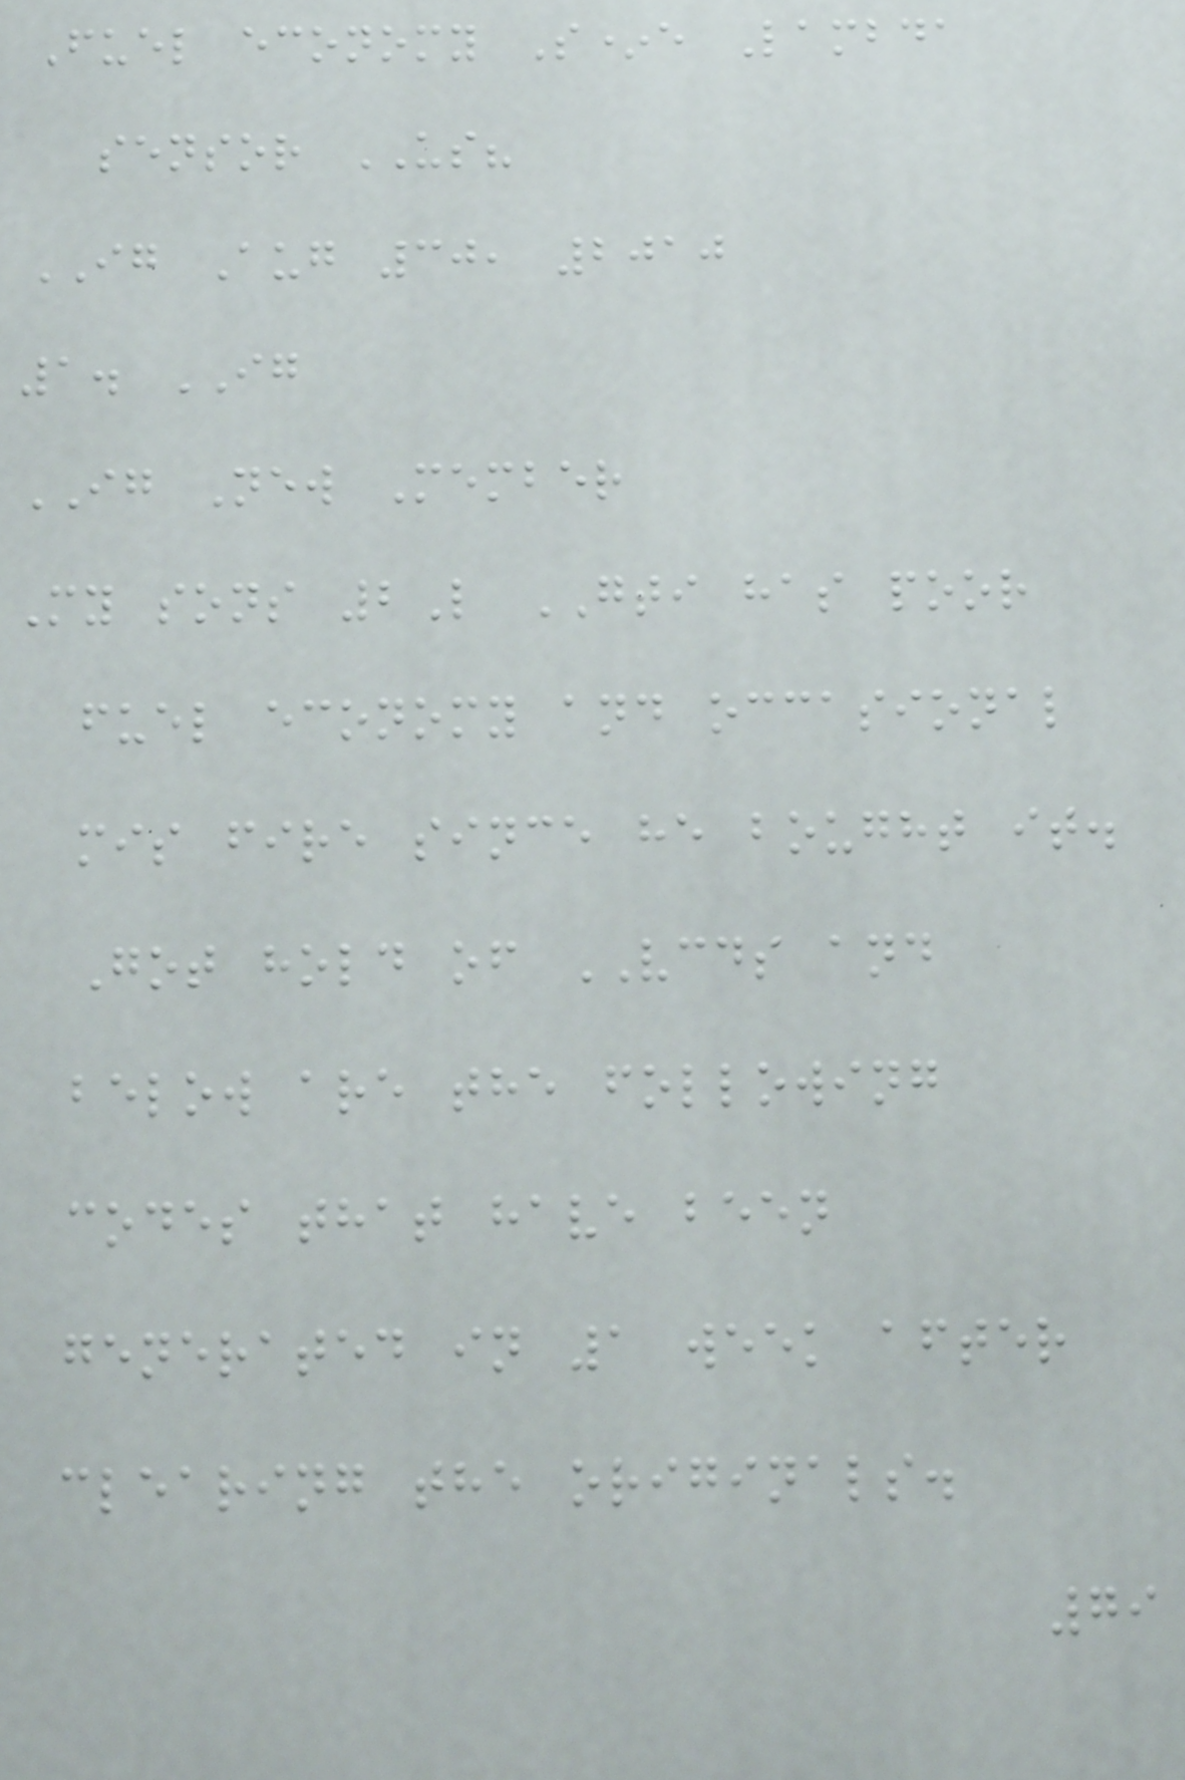Fuel economy S*e Lambda
sensor US?
IG Aug 30, 2010
1. IG
IG New Member
My sons 2L GTI has poor
fuel economy and occasional
mis fire since he bought it.
Got hold of VCDS and
below are the following
codes that have been
generated in 1 week after
clearing the originals.
79
